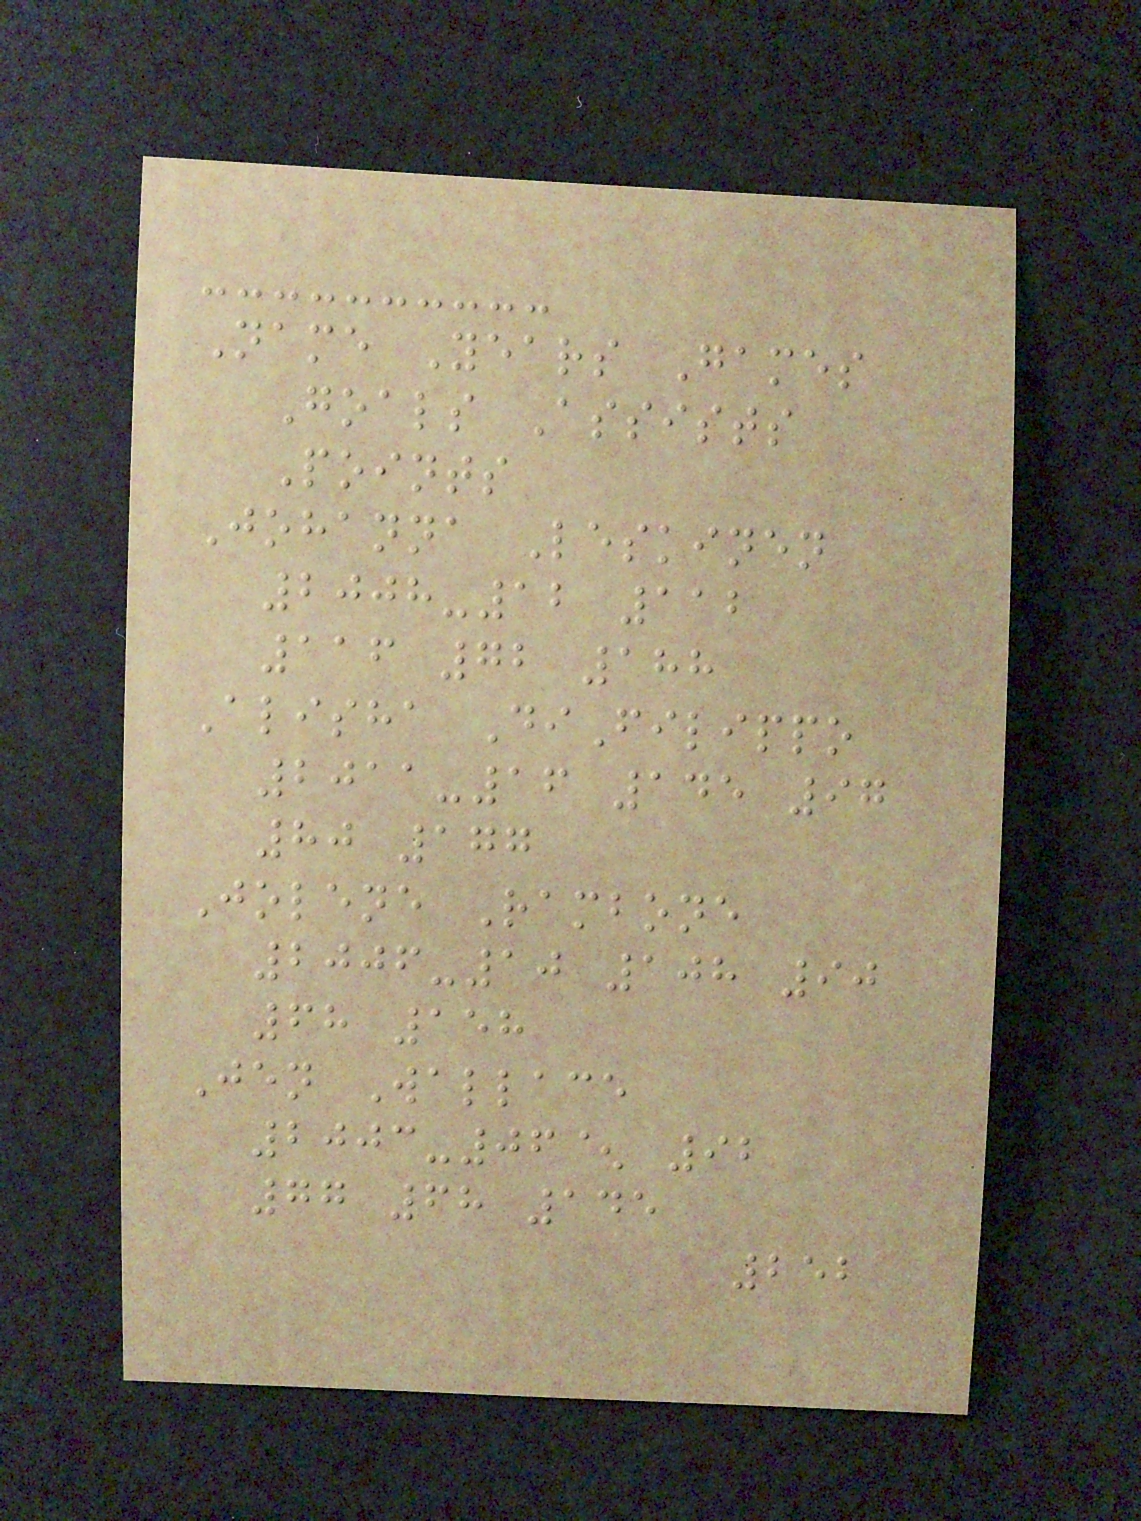Name Years Games
Goals Assists
Points
Johanna Leskinen
2008-12 112
116 72 188
Alisha DiFilippo
2011-16 145 97
80 177
Jolene Rambone
2006-10 108 90
68 158
Jen Wallace
2003-06^ 92
77 68 145
252
